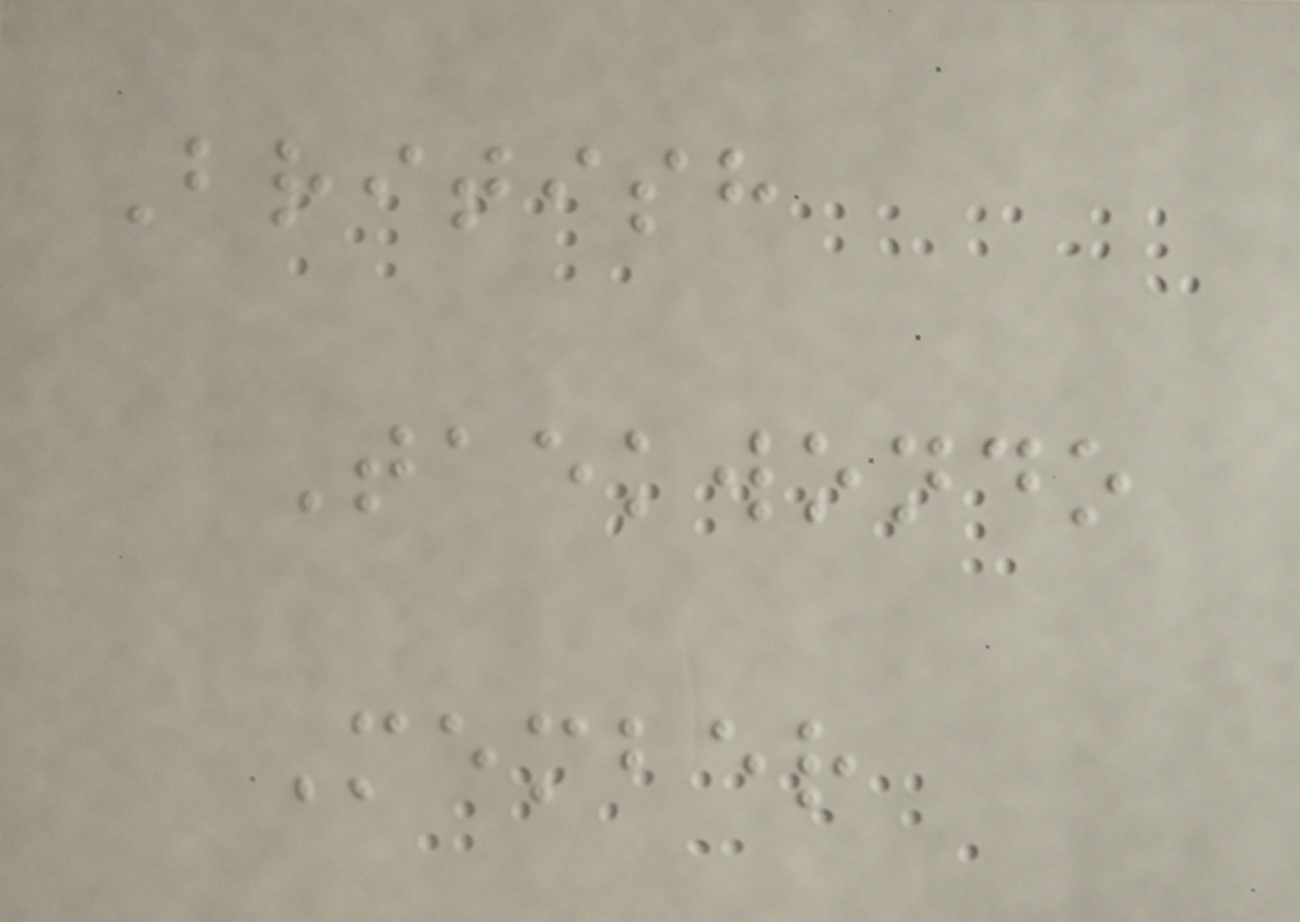British
Taekwondo
Member
